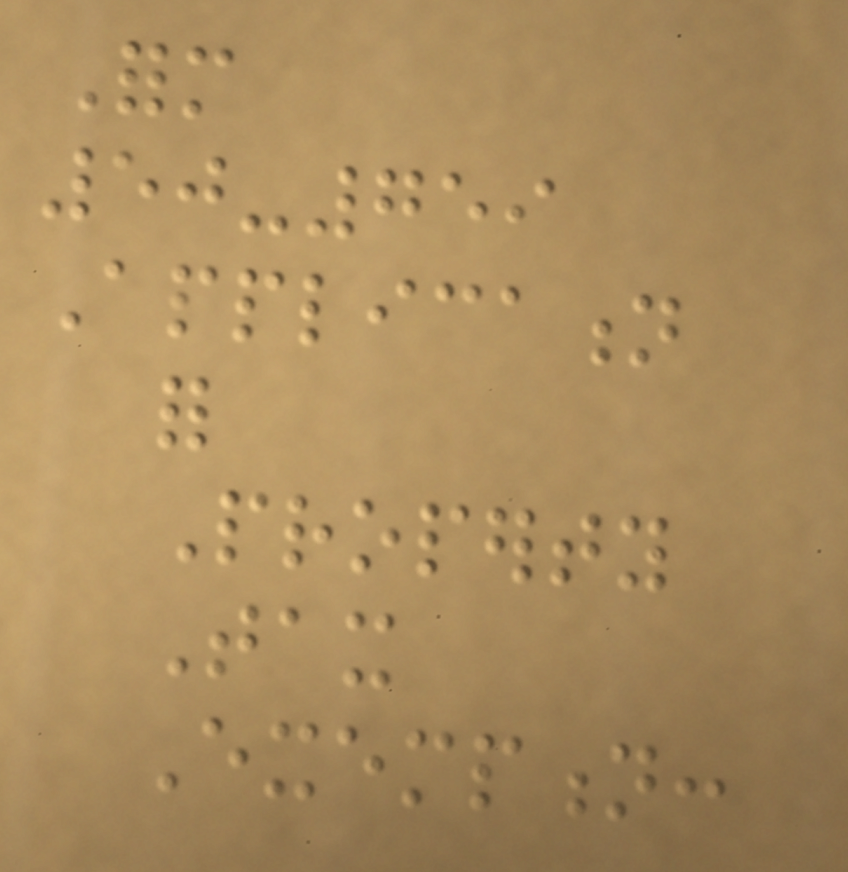Form
50-759
Application
for
Property
Tax
Exemption:
